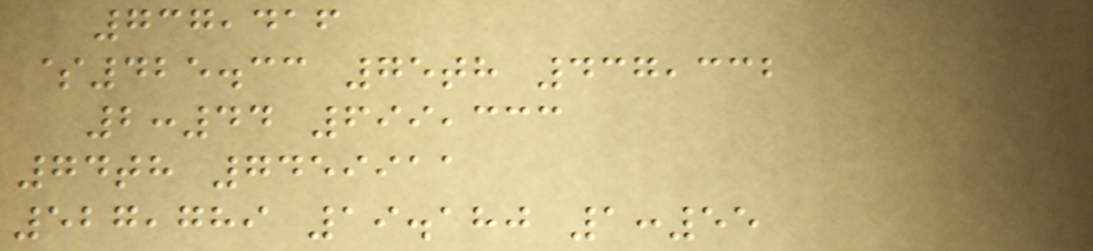737,416
$425.33 75th 437,332
2:44 699,333
74th 7459911
527,789 19.180 1:55
